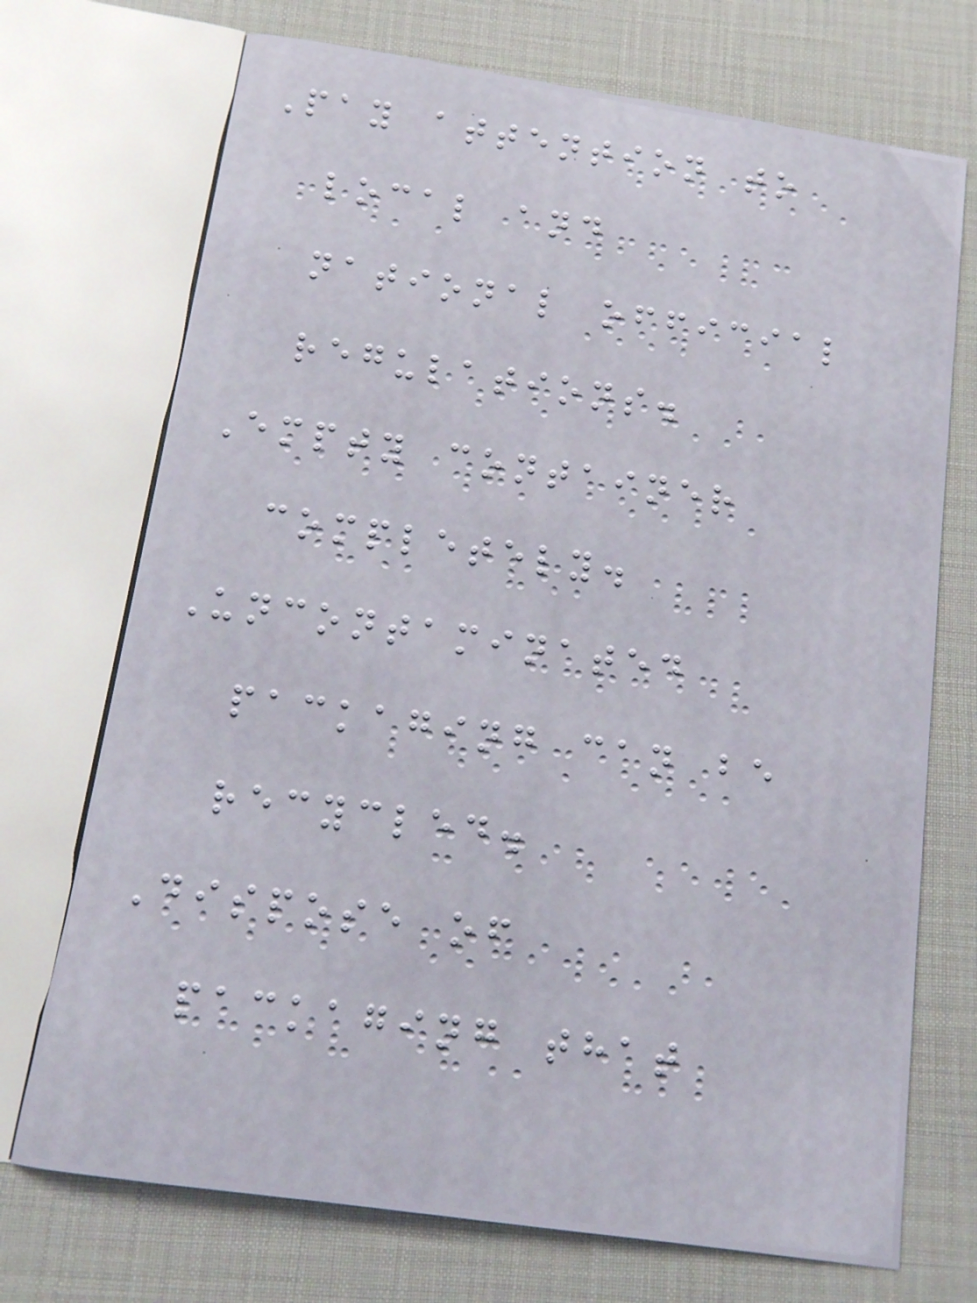Pay attention to
local and
national official
regulations.
Empty container
completely.
Uncontaminated
packaging can be
recycled.
Dispose of
packaging that
